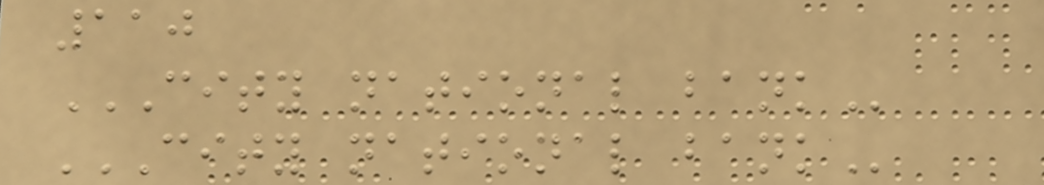110
CITY NATIONAL BANK
CITY NATIONAL BANK
